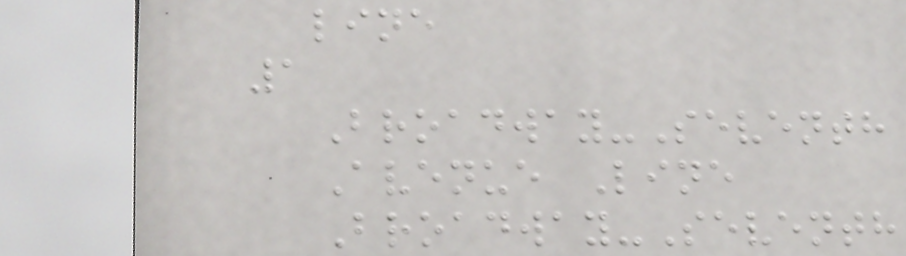line
1
Broadway-Seventh
Avenue Line
Broadway-Seventh
